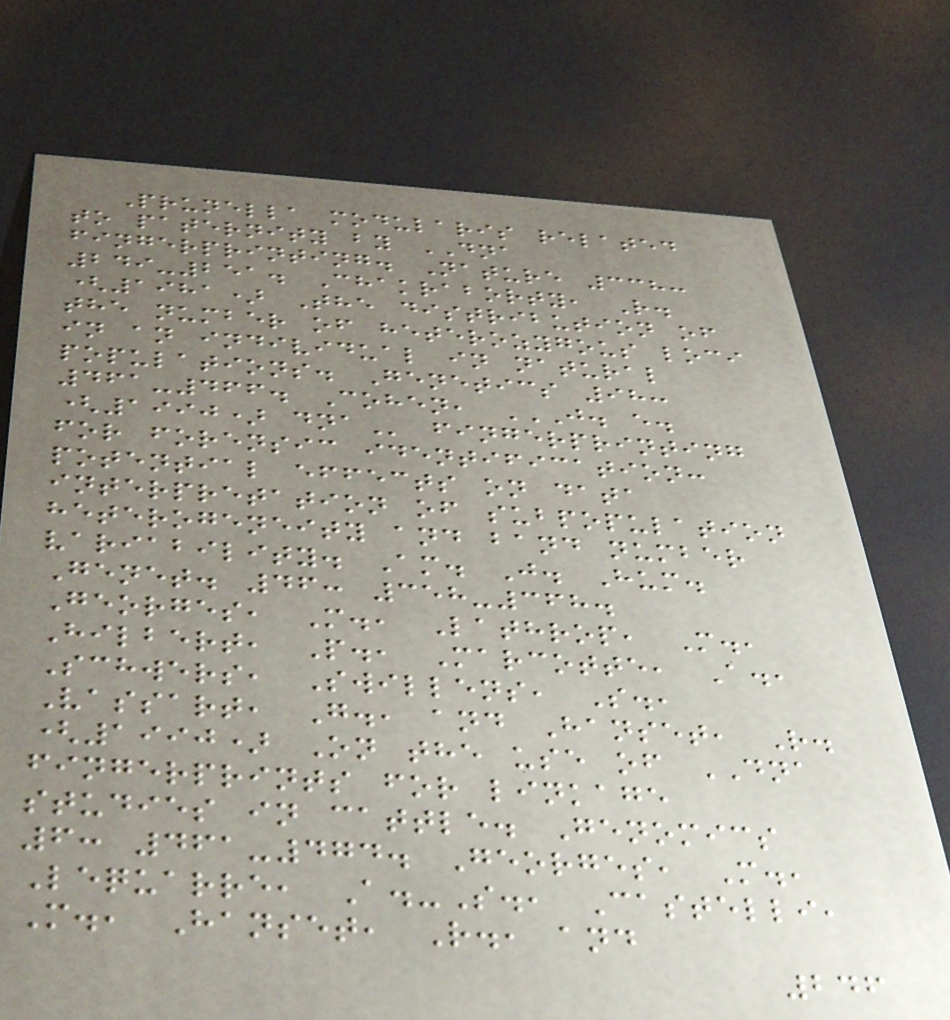Prunella modularis related
to paternity by DNA
fingerprinting. Nature 338:
249-251. Chakraborty, R.
(1981) The distribution of
the number of heterozygous loci
in an individual in natural
populations. Genetics 98:
461-466. Cohen, J. E.
(1990) DNA fingerprinting
for forensic identification:
potential effects on data
interpretation of subpopulation
heterogeneity and band number
variability. Am. J. Hum.
Genet. 46: 358-368.
Georges, M., Lathrop, M.,
Hilbert, P., Marcotte, A.,
Schwers, Swillens, S.,
Vassart, G., and Hanset, R.
(1990) On the use of DNA
fingerprints for linkage
studies in cattle. Genomics
6: 461-474. Georges, M.,
Lequarre, A.-S., Castelli,
M., Hanset, R., and
246
